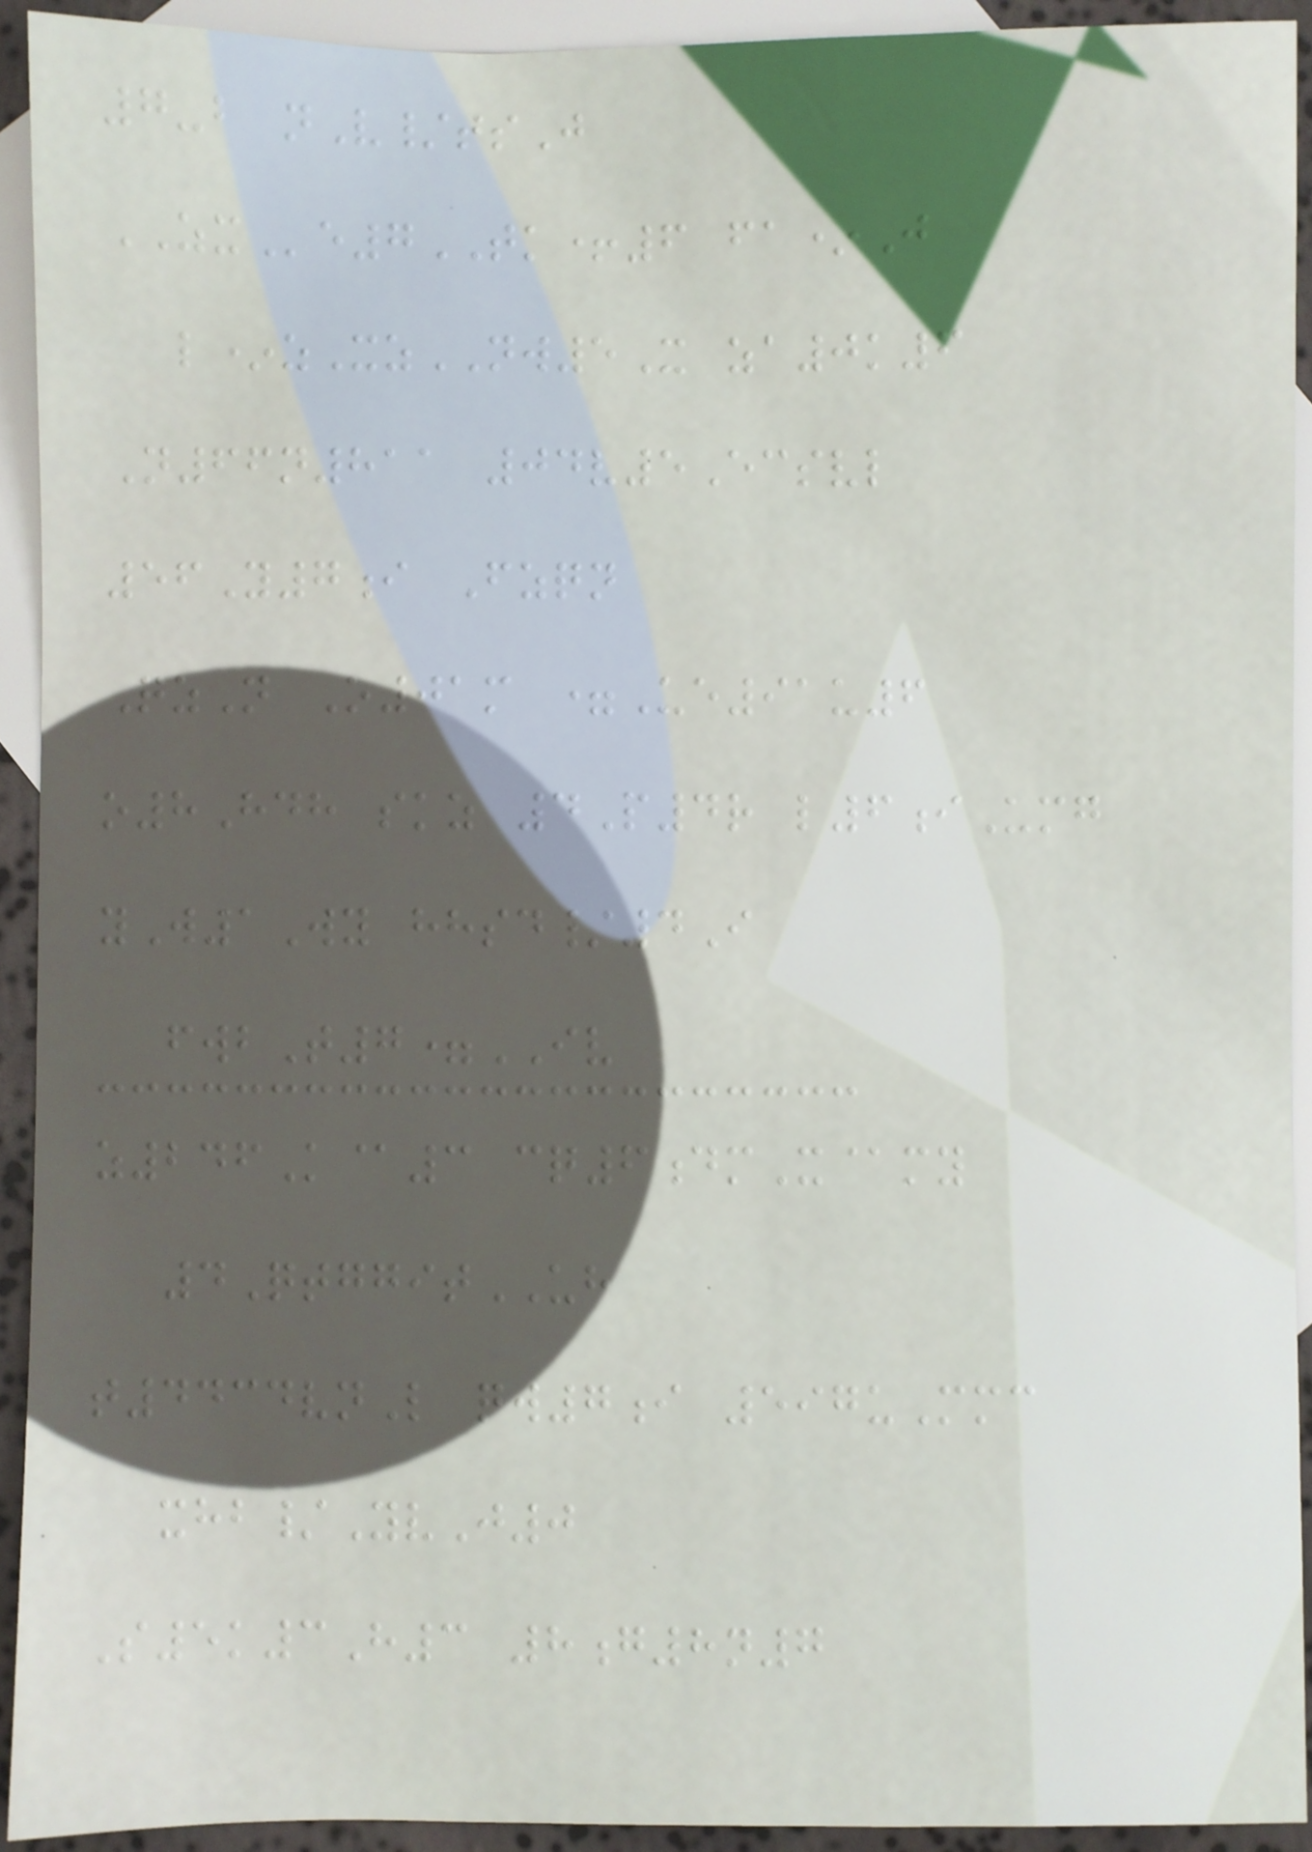7-b nV/tsJ
ZXe7TK+6 fa*J
l*zXzNW5X za0k6
N66n811 04v5Ecsvl
56Y7i Fzqn
QzN O01m =Ue91u6
o8Hdh skz 4P4r l6iUmg
yW1Wy hhsd/4I
fwbT7=IV
z246K@3 cq6dmX@my
4QtggitUH
t4434vnL qw7i 597uMmc
xhb/YvJ0
S5k3H3 8g8n7
